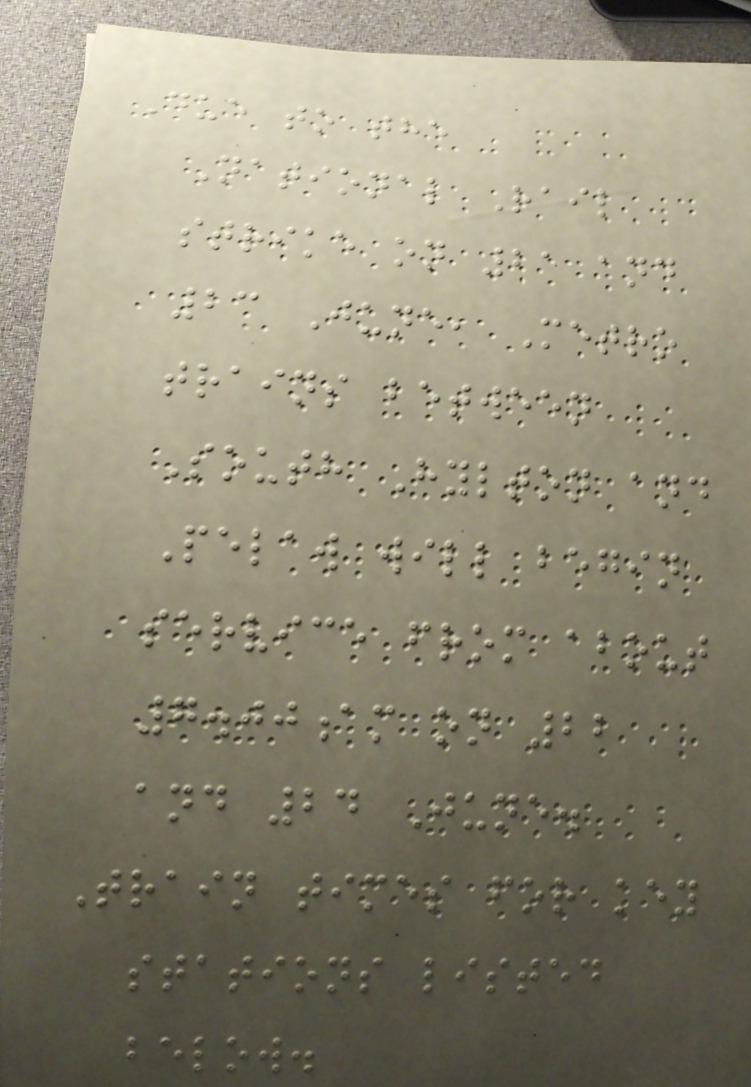Due to the
National Rail
strike on 21 and
23 June, Metro
trains between
South Hylton and
Pelaw will begin
service from about
7.00am on 22
and 24 June.
Train times for key
stations listed
below.
